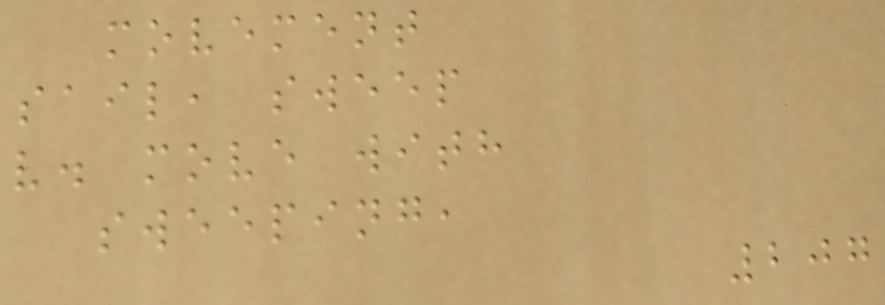movement
sail, sweep
v. move with
sweeping,
207
